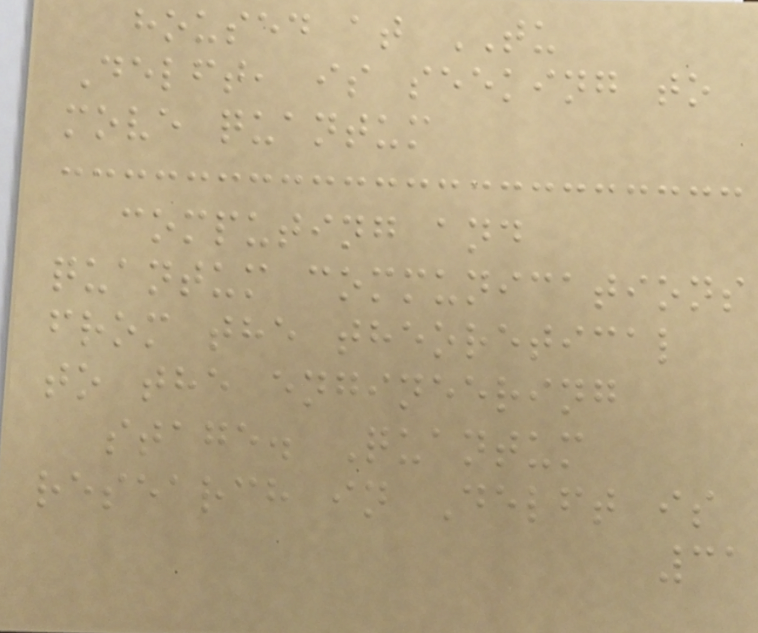housed at TU
Delft, is seeking to
move quantum
computing and
quantum communications
from the theoretical
to the engineering
stage. Quantum
research in Delft is
31
